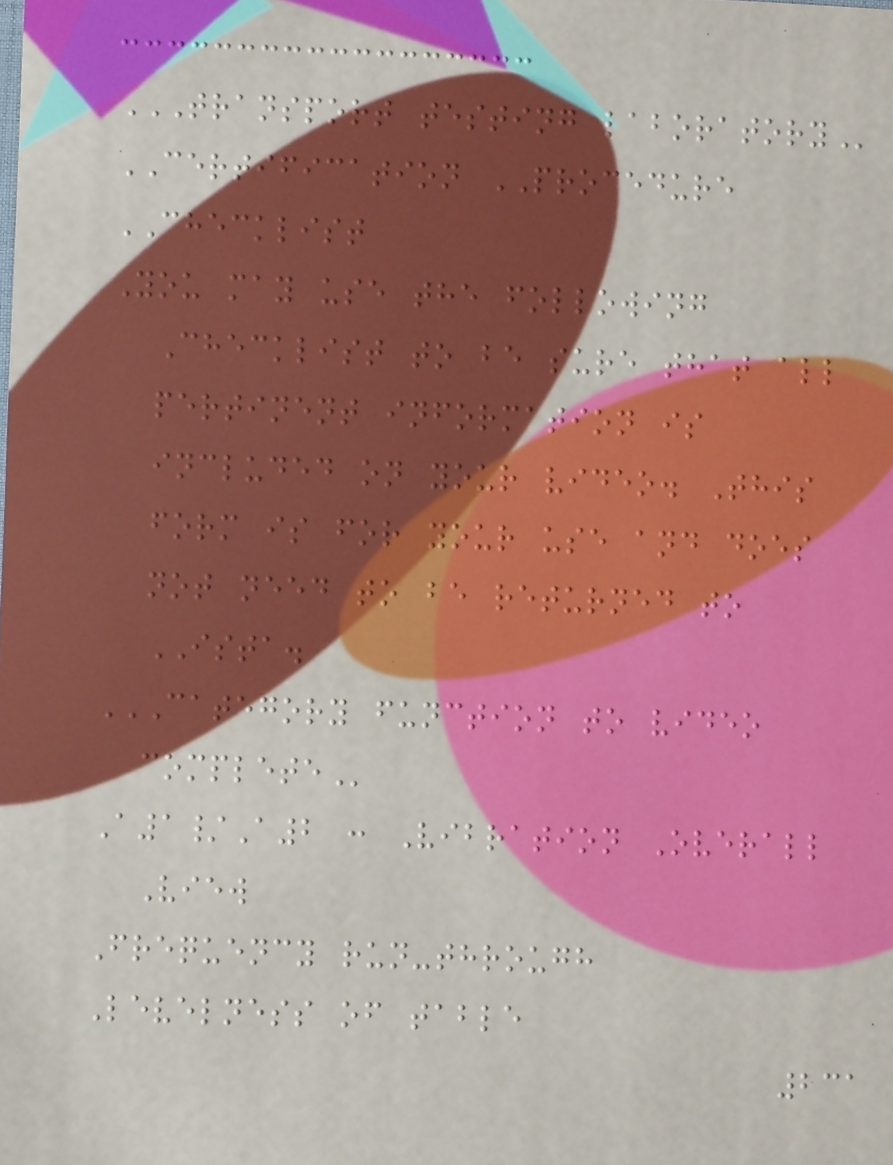TRANSPORT TESTING LABORATORY
CERTIFICATION PROCEDURE
CHECKLIST
You may use the following
Checklist to be sure that all
pertinent information is
included on your video. This
form is for your use and does
not need to be returned to
ISTA.
CATEGORY FUNCTION TO VIDEO
COMPLETE
A1/A2 : Vibration Overall
View
Frequency run-through
Levelness of table
231
